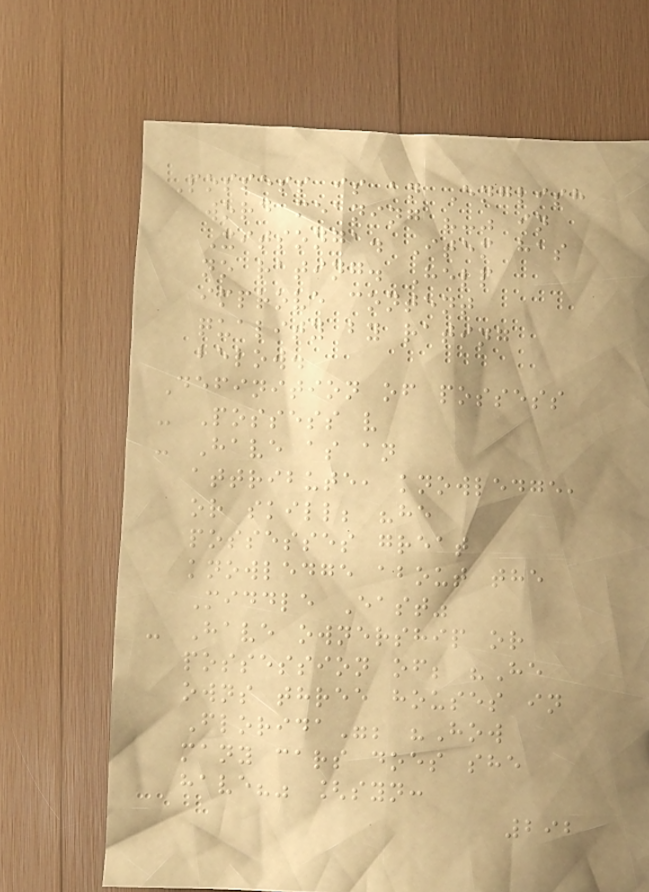Possess is an English
word meaning "-" in
Xitsonga. Item has
no rating. Help
improve content
quality by rating
below.
Definition of possess
- Possess v
- Have as an
attribute, knowledge,
or skill; "he
possesses great
knowledge about the
Middle East"
- Have ownership or
possession of; "He
owns three houses in
Florida"; "How
many cars does she
have?" [syn:
292
